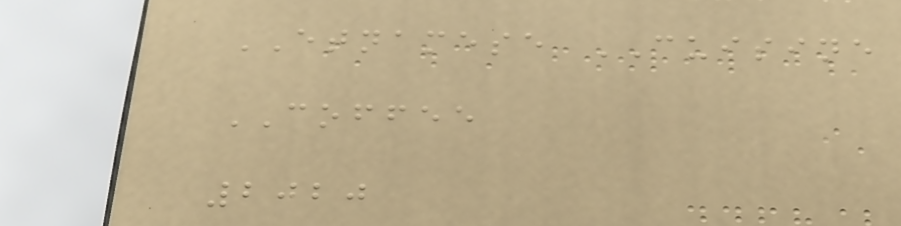ETNAMESE CUISINE
COFFEE
2020
